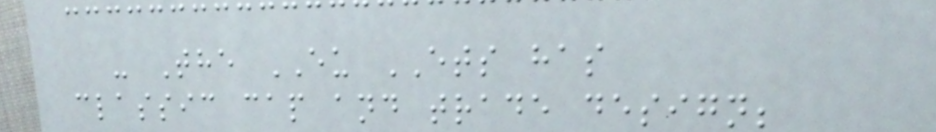- The EU ETS has
classic cap and trade design;
